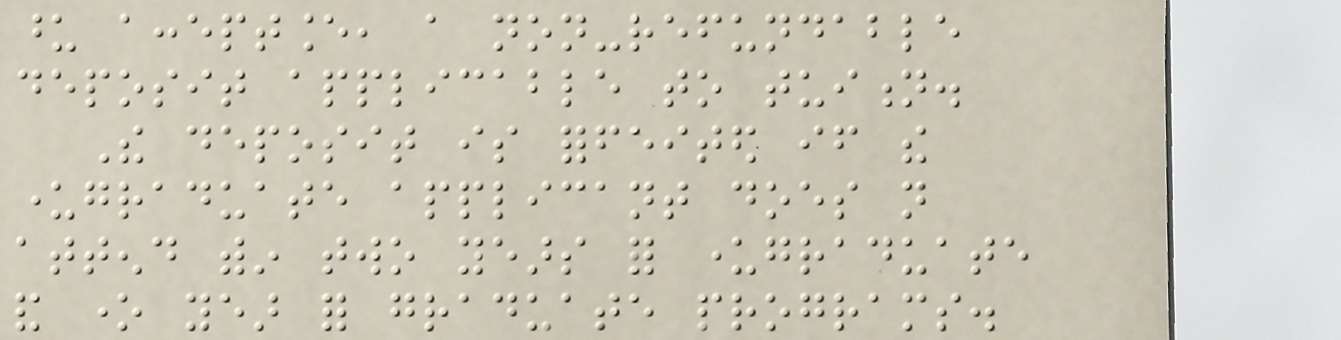upon acceptance, a non-refundable
deposit applicable to tuition.
The deposit is forfeited if the
undergraduate applicant does not
attend within two years for undergraduate
and one year for graduate programs.
